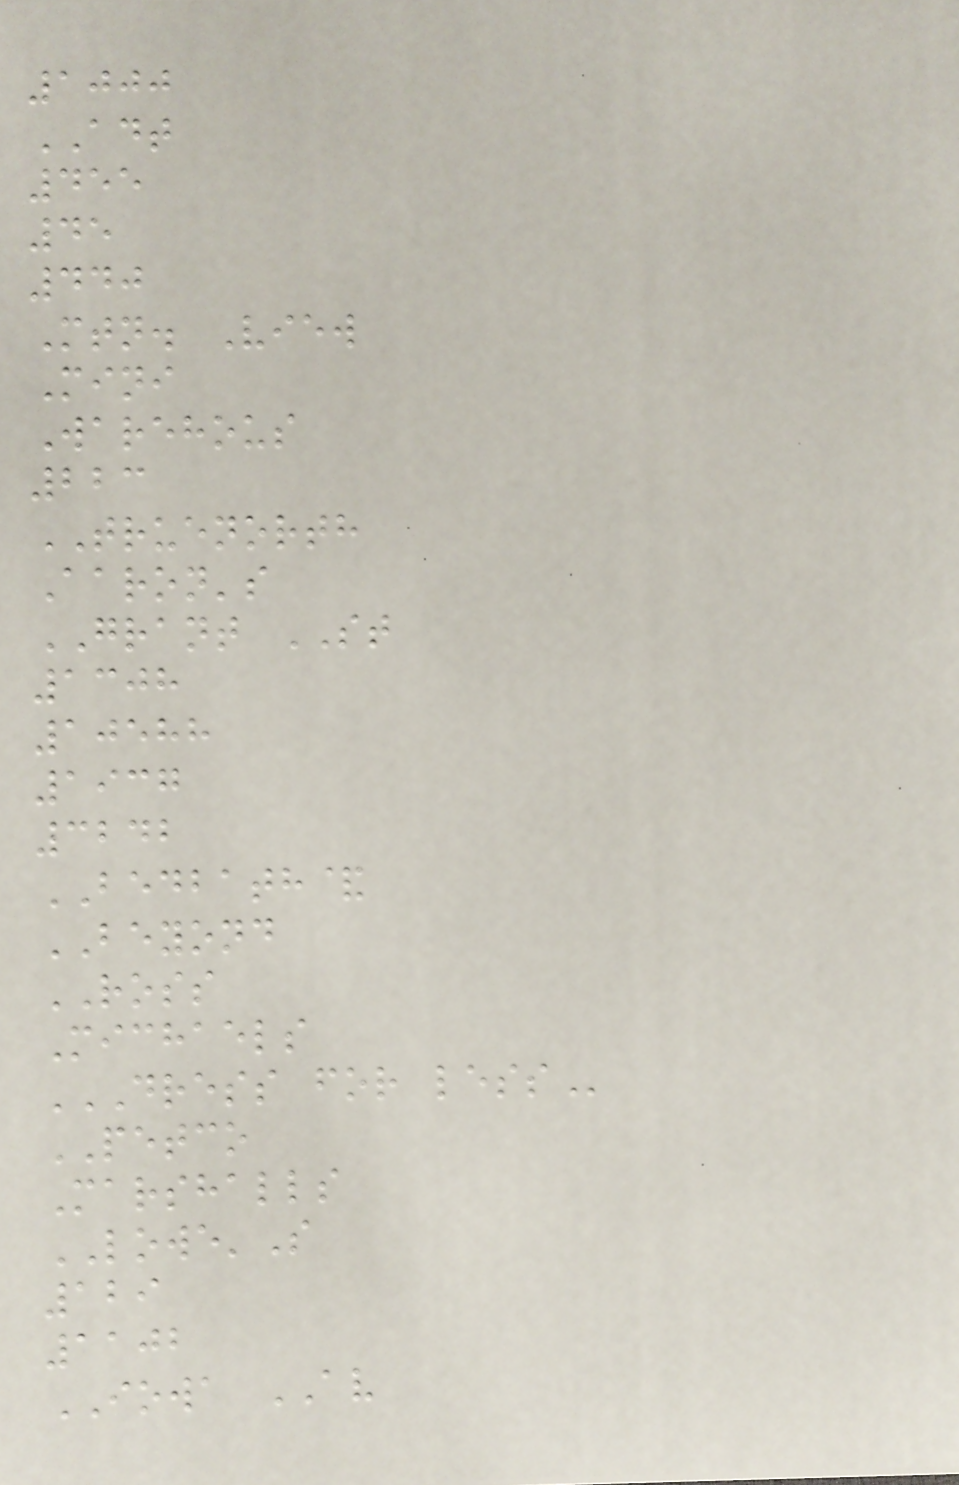1000
ADT
455
45
440
Mtn. View
Mini
Warehous
223
TRUENORTH
Aaron's
GRANT ST
1308
10588
1937
3242
BEDBATH&
BEYOND
ROSS
Michaels
DRESS FOR LESS
PETCO
Marshalls
LOWE'S
129
1102
IOWA AV
